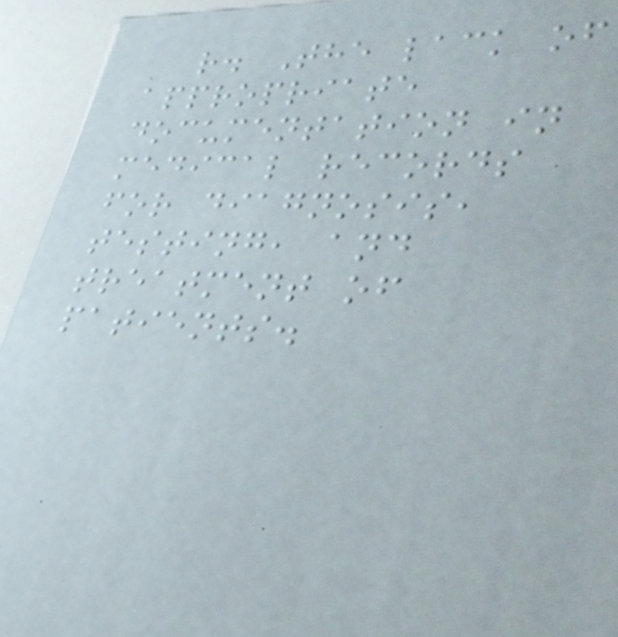r. The lack of
appropriate
documentation in
medical records
for diagnosis,
testing, and
treatment of
patients.
